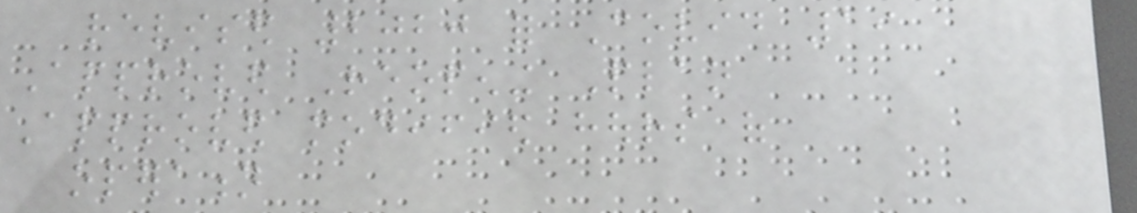revised 2020 for Covid 19
Approved Reopening Plan
Approved modified hours of
operation
